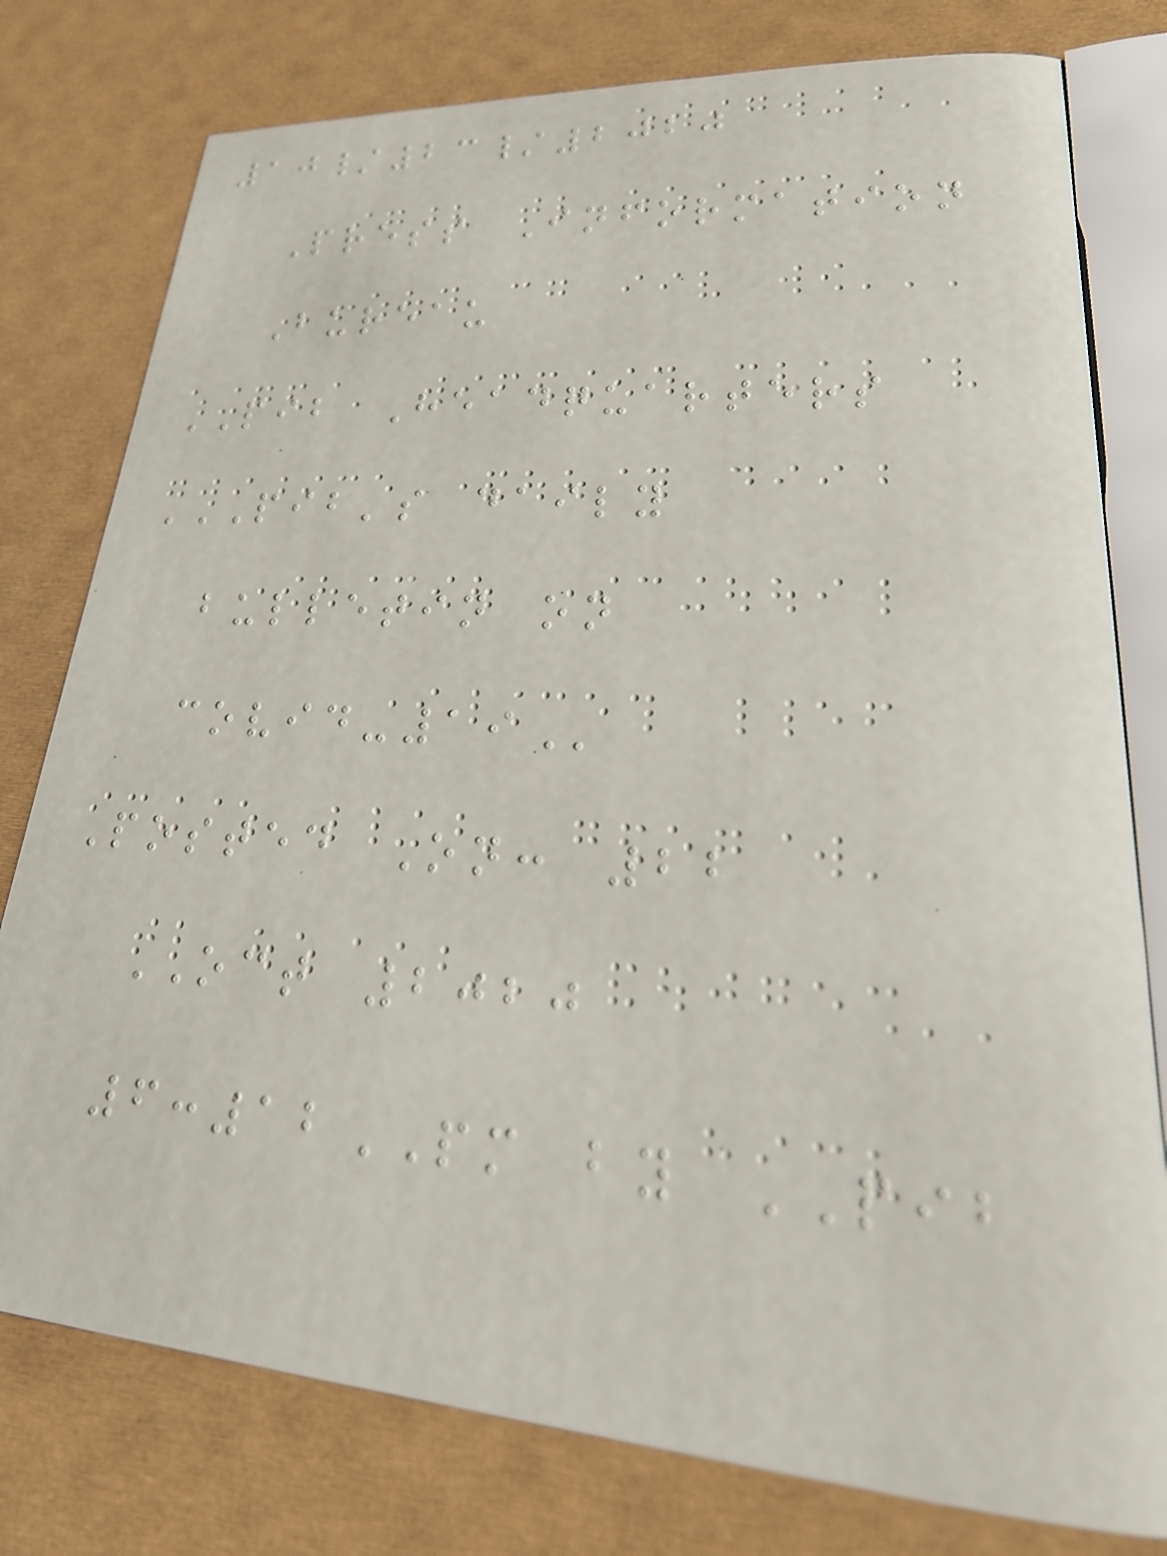10/23/2020
Press Information
Bureau
PIB Headquarters
PIB'S DAILY
BULLETIN ON
COVID-19
Posted On: 22
OCT 2020
6:12PM by PIB
